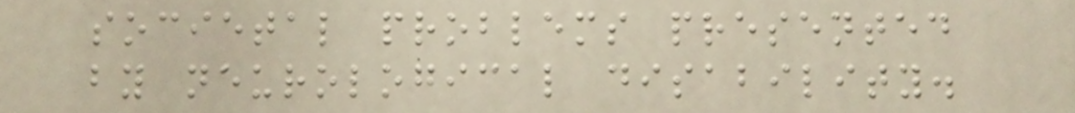societal problems presented
by neurological disability.
